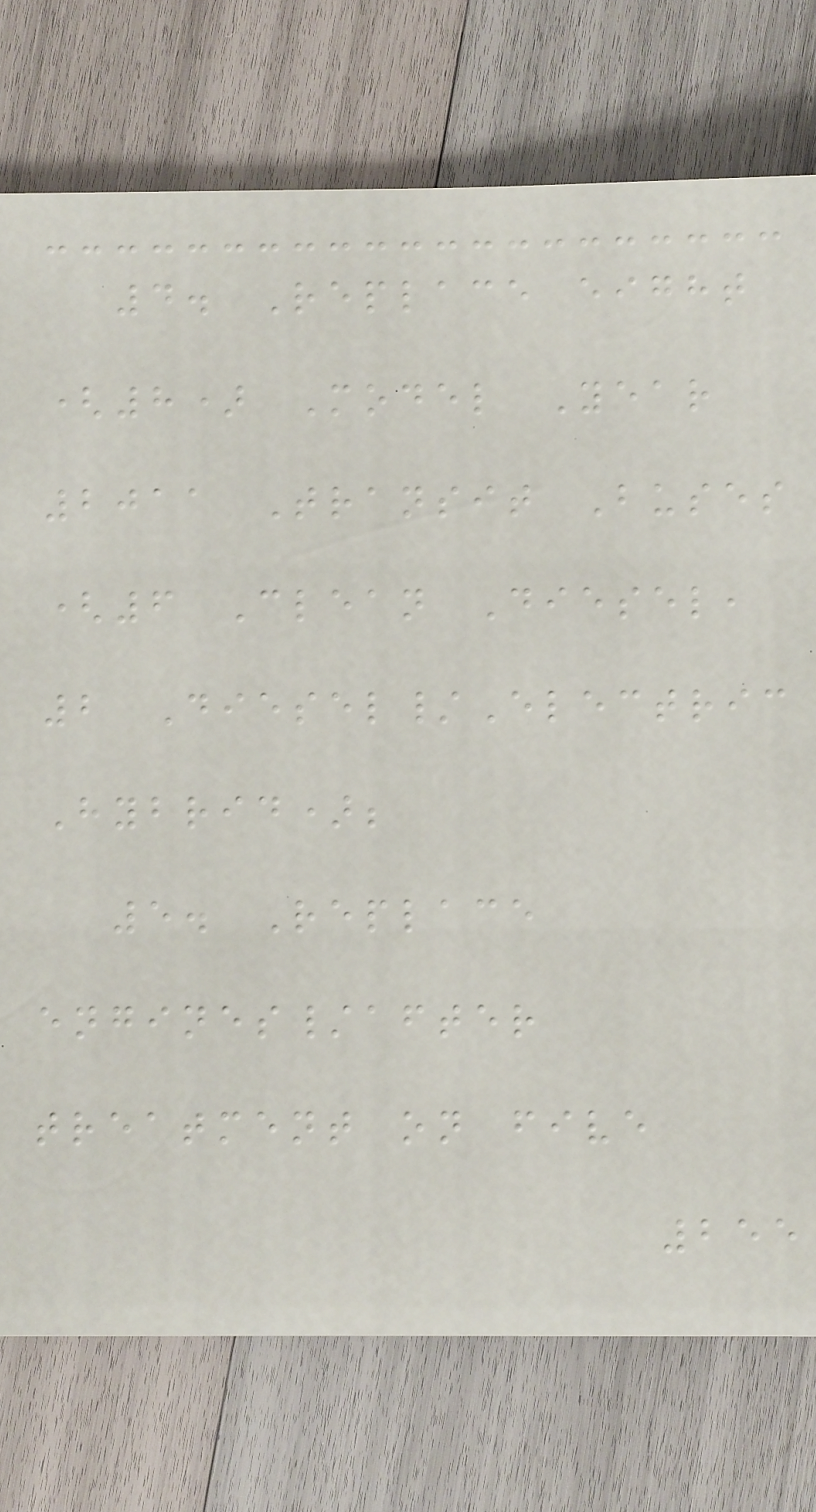4. Replace eight
(8) Model Year
2011 Transit Buses
(6 Clean Diesel,
2 Diesel/Electric
Hybrid);
5. Replace
engines/after
treatment on five
255
